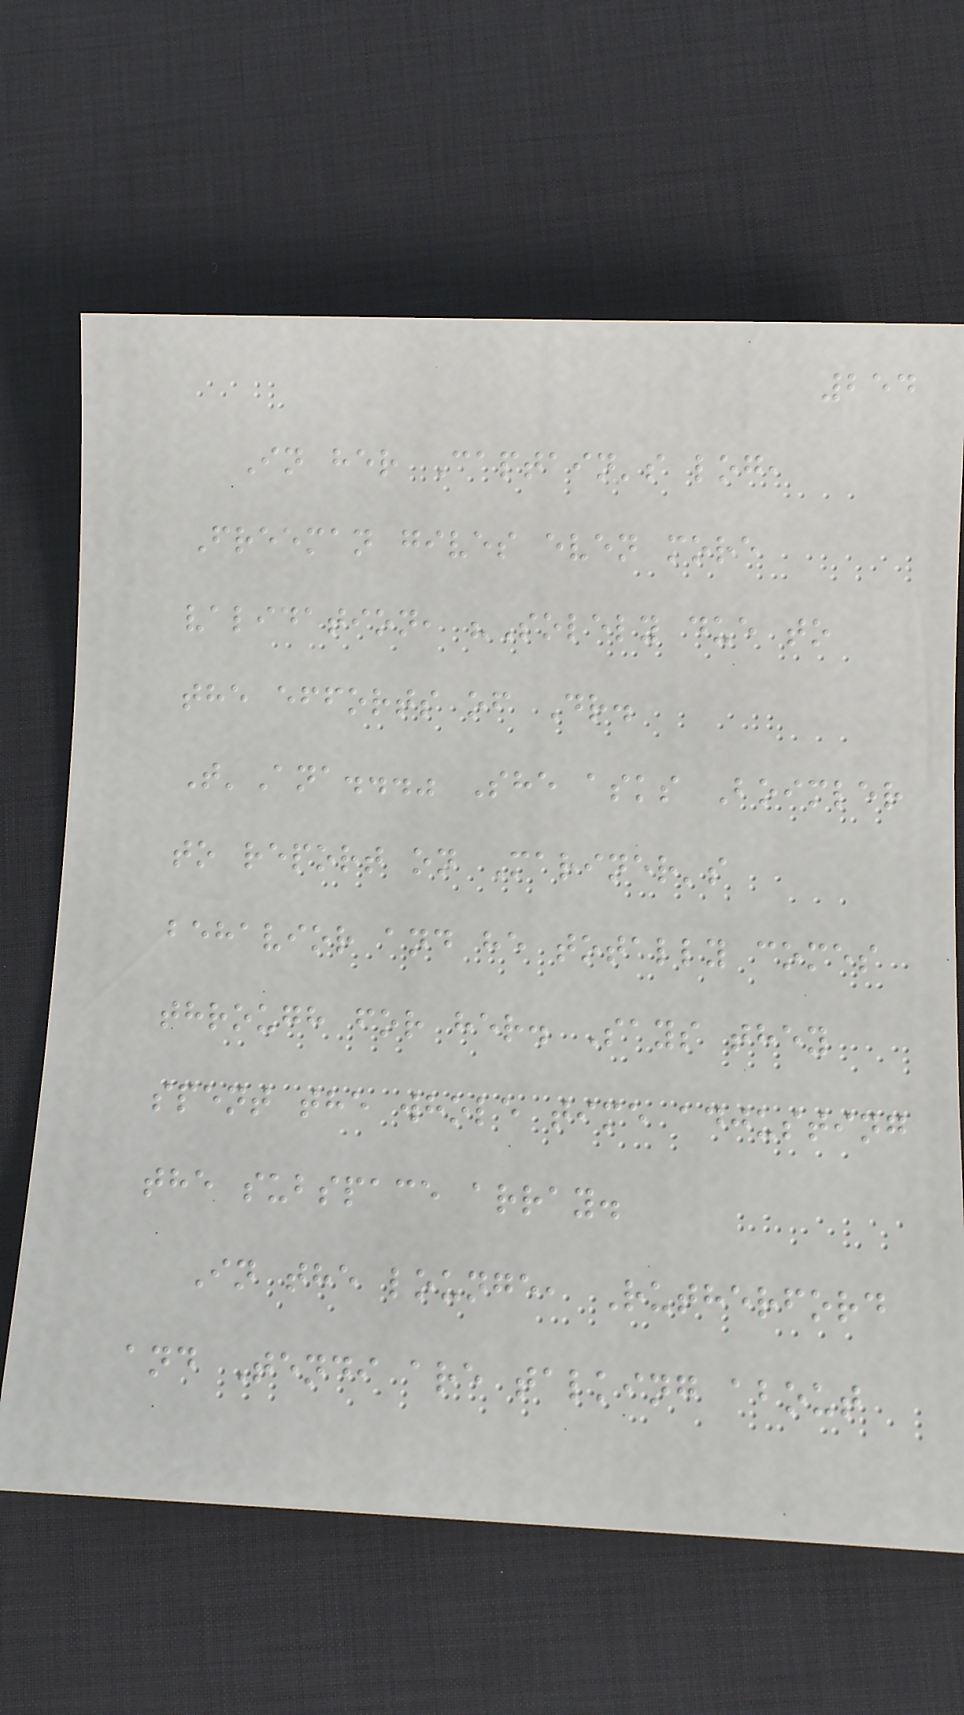254
In her Captain's log,
Freeman gives even more
validation, "Solely due to
the efforts of Dr.
T'Ana..." She asks Boimler
to report on Mariner's
behavior and he totally comes
through for her. Says they
spent the whole time adjusting
the subspace array.
In the lounge, Rutherford
and Tendi are talking about
